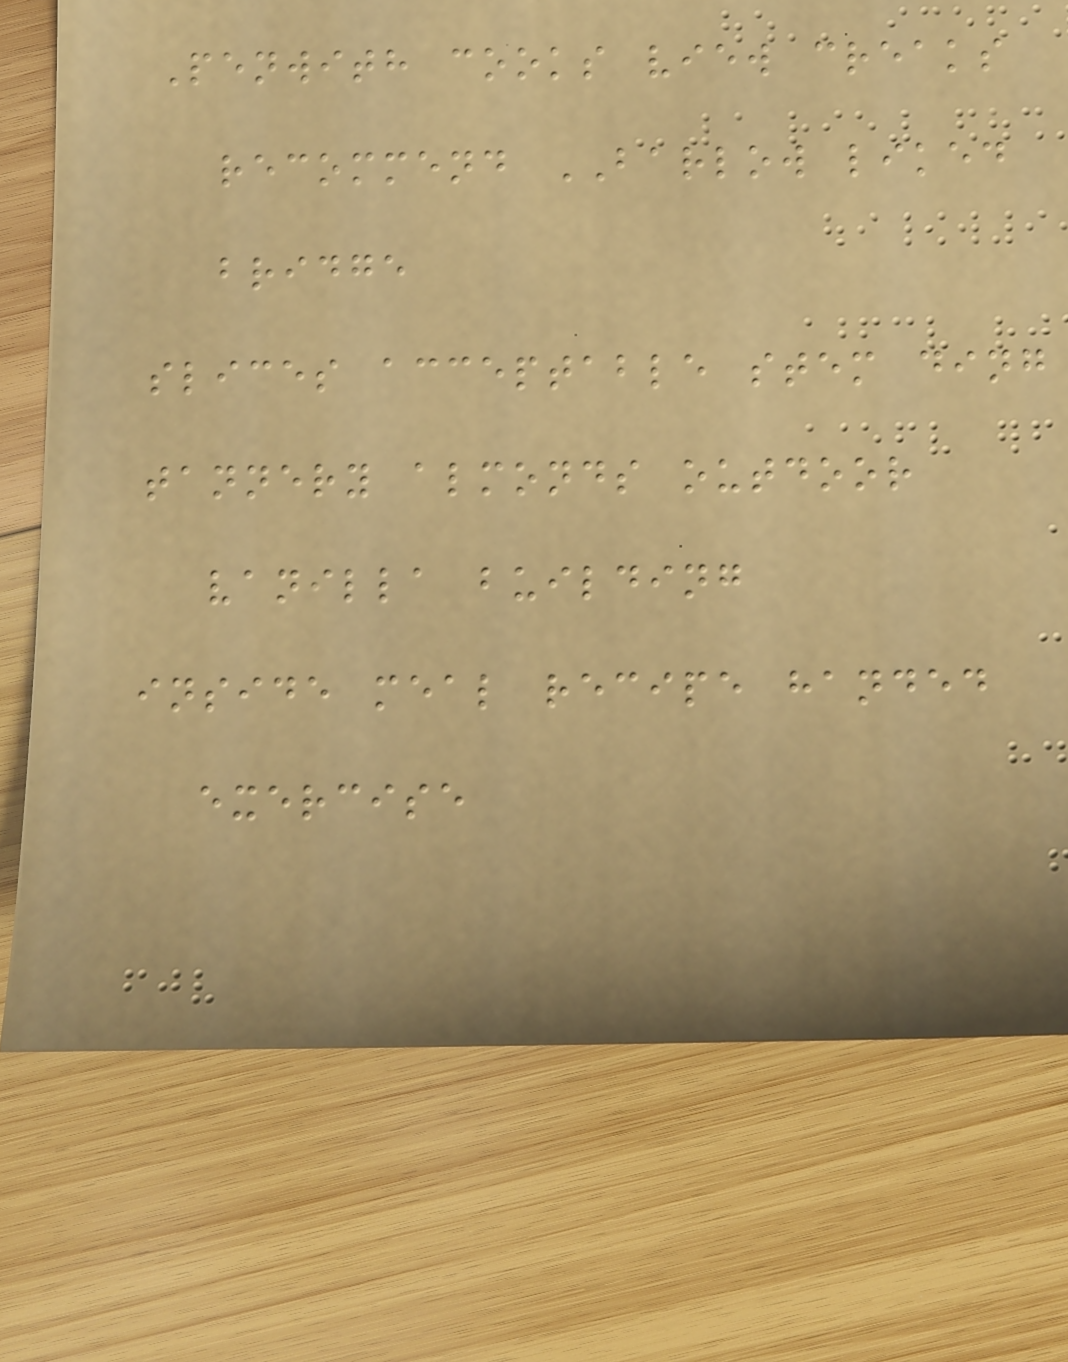Penwith cooks view creaks
recommend BARLOW liked
bridge
slices acceptable stem ding
tannery almonds outdoor
vanilla building
inside meal recipe handed
exercise
